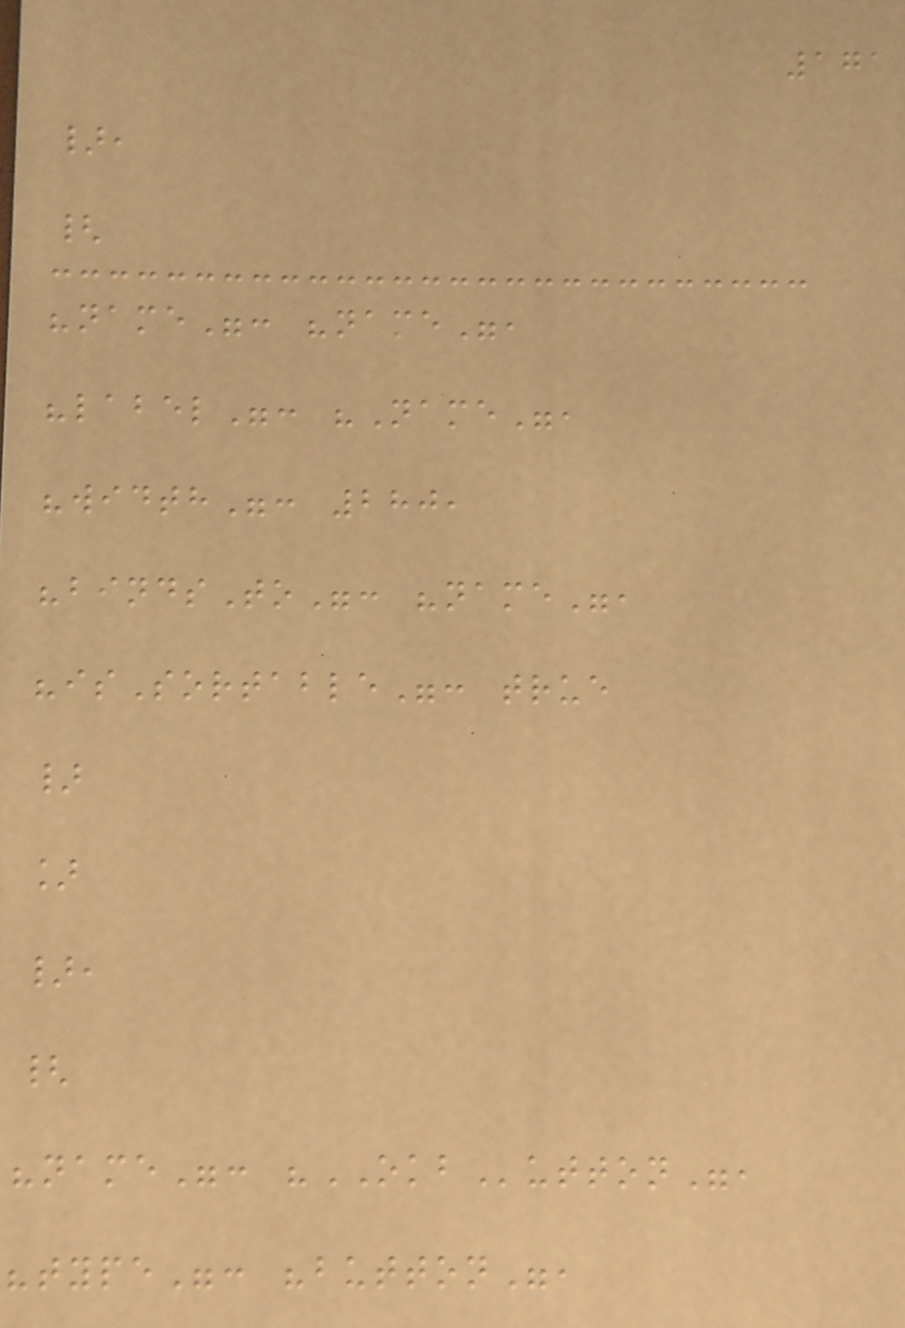171
},
{
"name": "name",
"label": "Name",
"width": 280,
"bindsTo": "name",
"isSortable": true
}
]
},
{
"name": "OKButton",
"type": "button",
